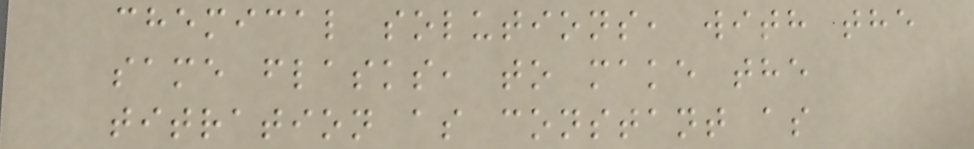chemical solutions, with the
same flasks, to make the
titration as constant as
